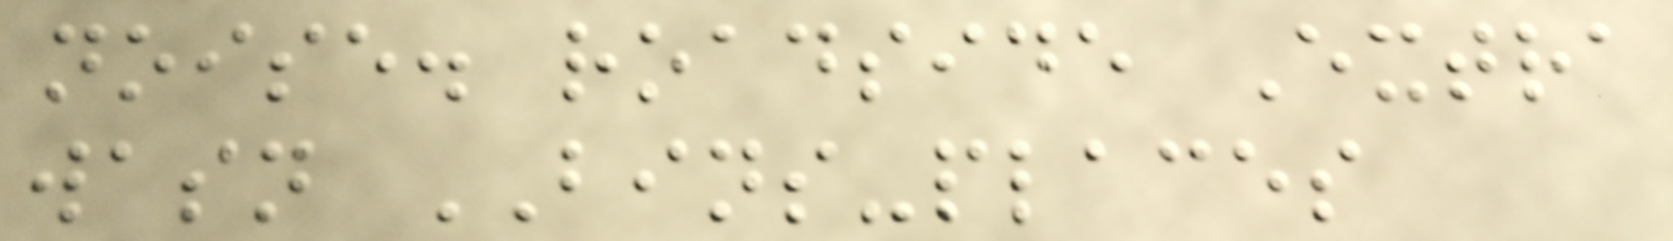noise. roadside Extra
wasn BINS-places
